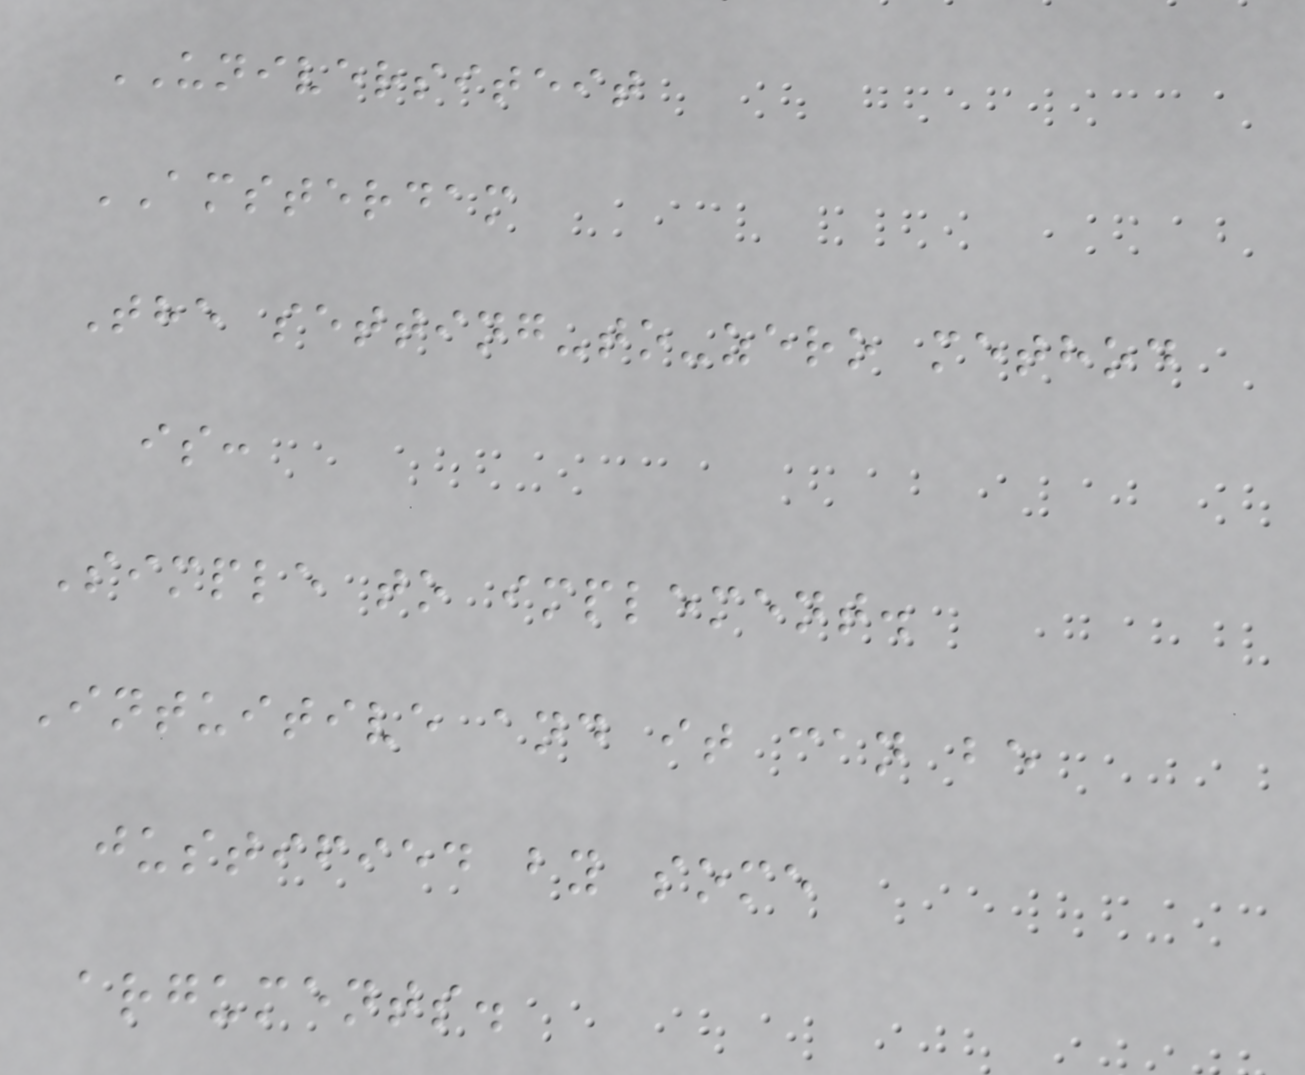UNIVERSITEIT
AMSTERDAM
The setting-to-zero method
is:
Simple to implement.
Intuitive and it can be
justified by some
arguments.
